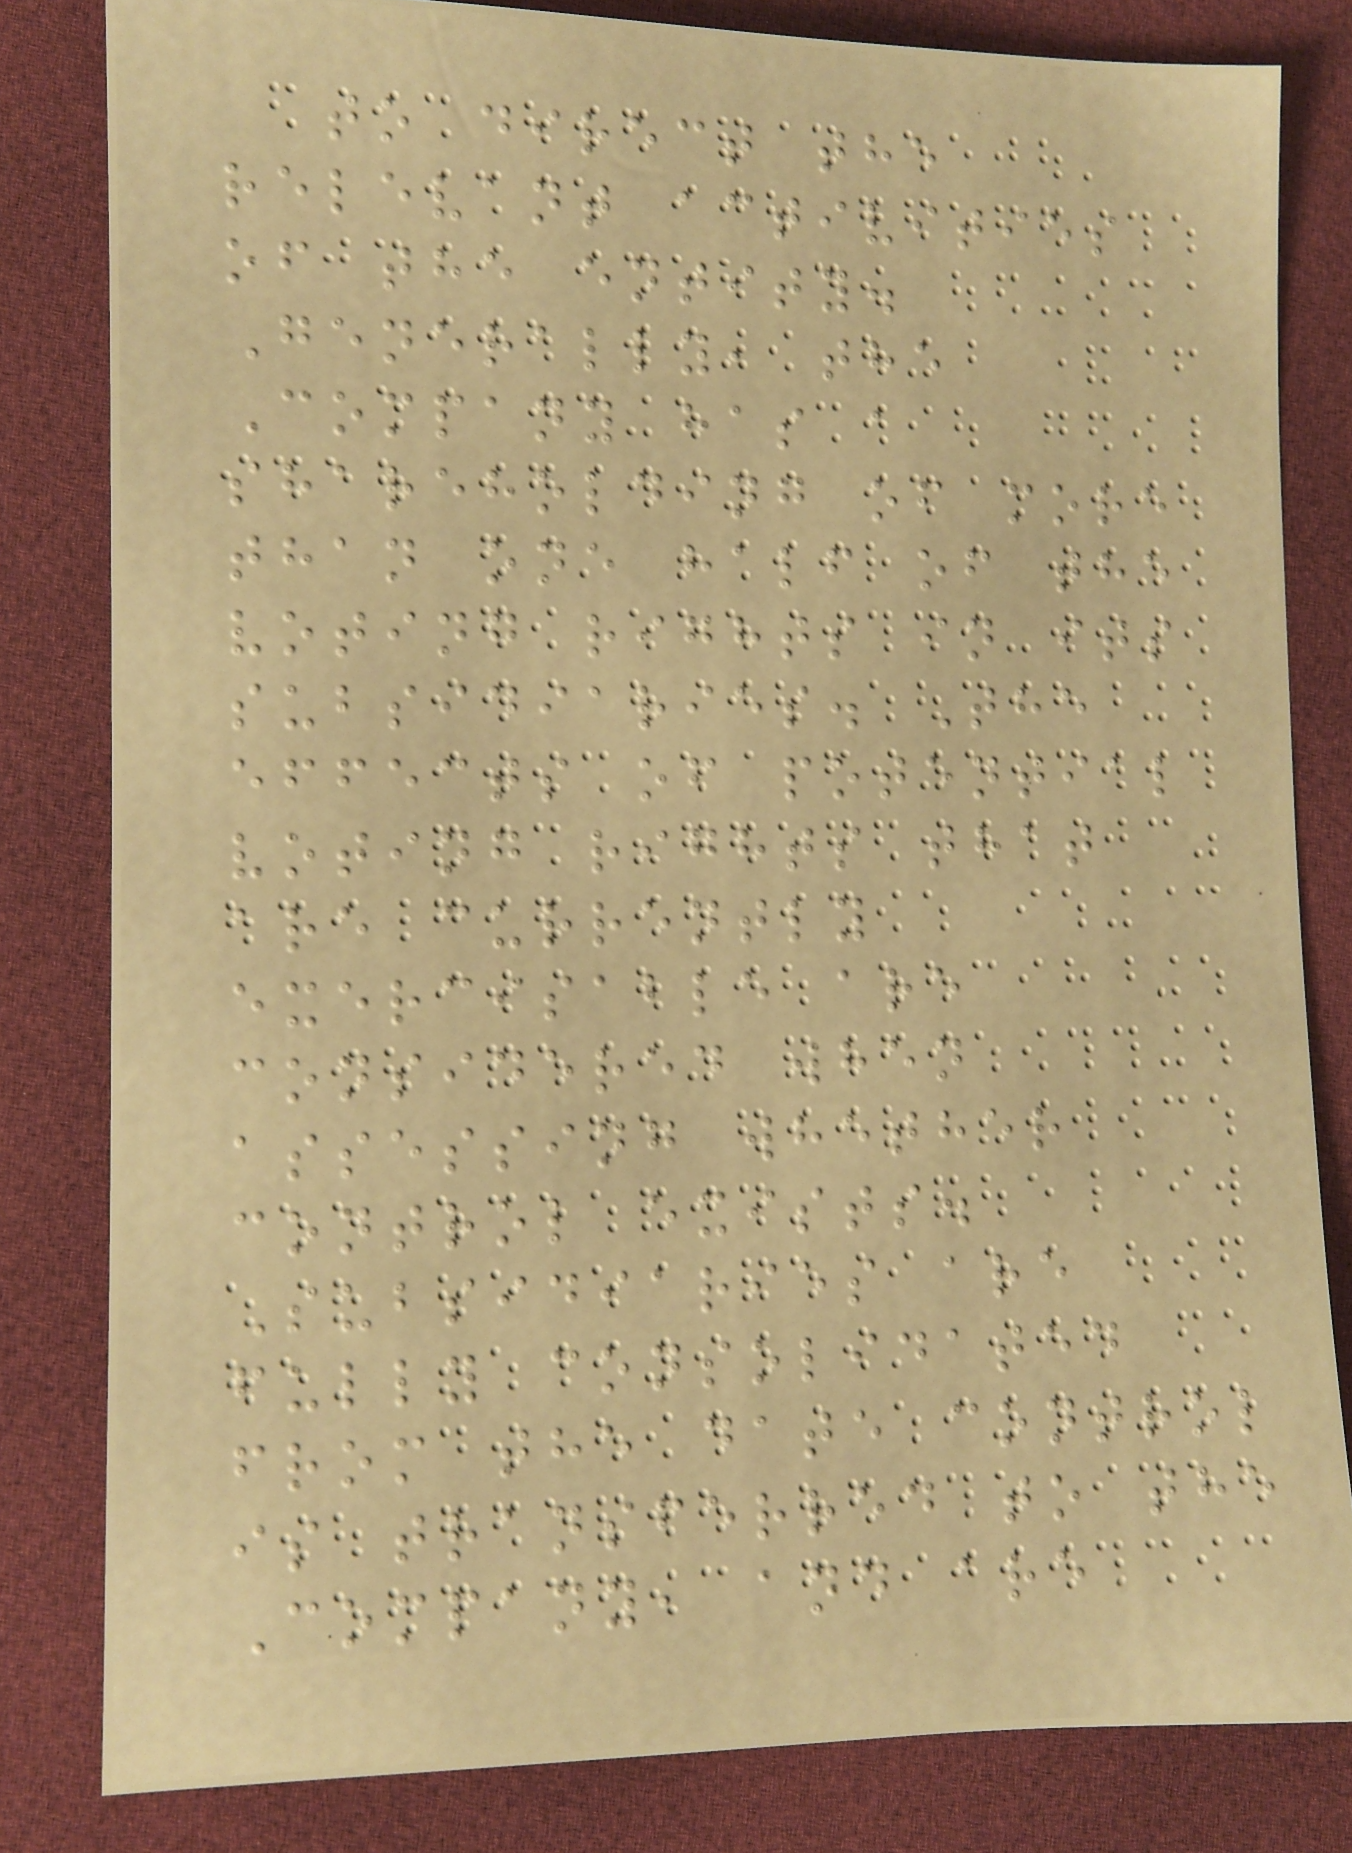to direct the
relevant activities
of the entity.
Generally, the
Company has a
shareholding of more
than one half of the
voting rights in its
subsidiaries. The
effects of potential
voting rights that
are currently
exercisable are
considered when
assessing whether
control exists.
Subsidiaries are
fully consolidated
from the date control
is transferred to the
Company, and are
